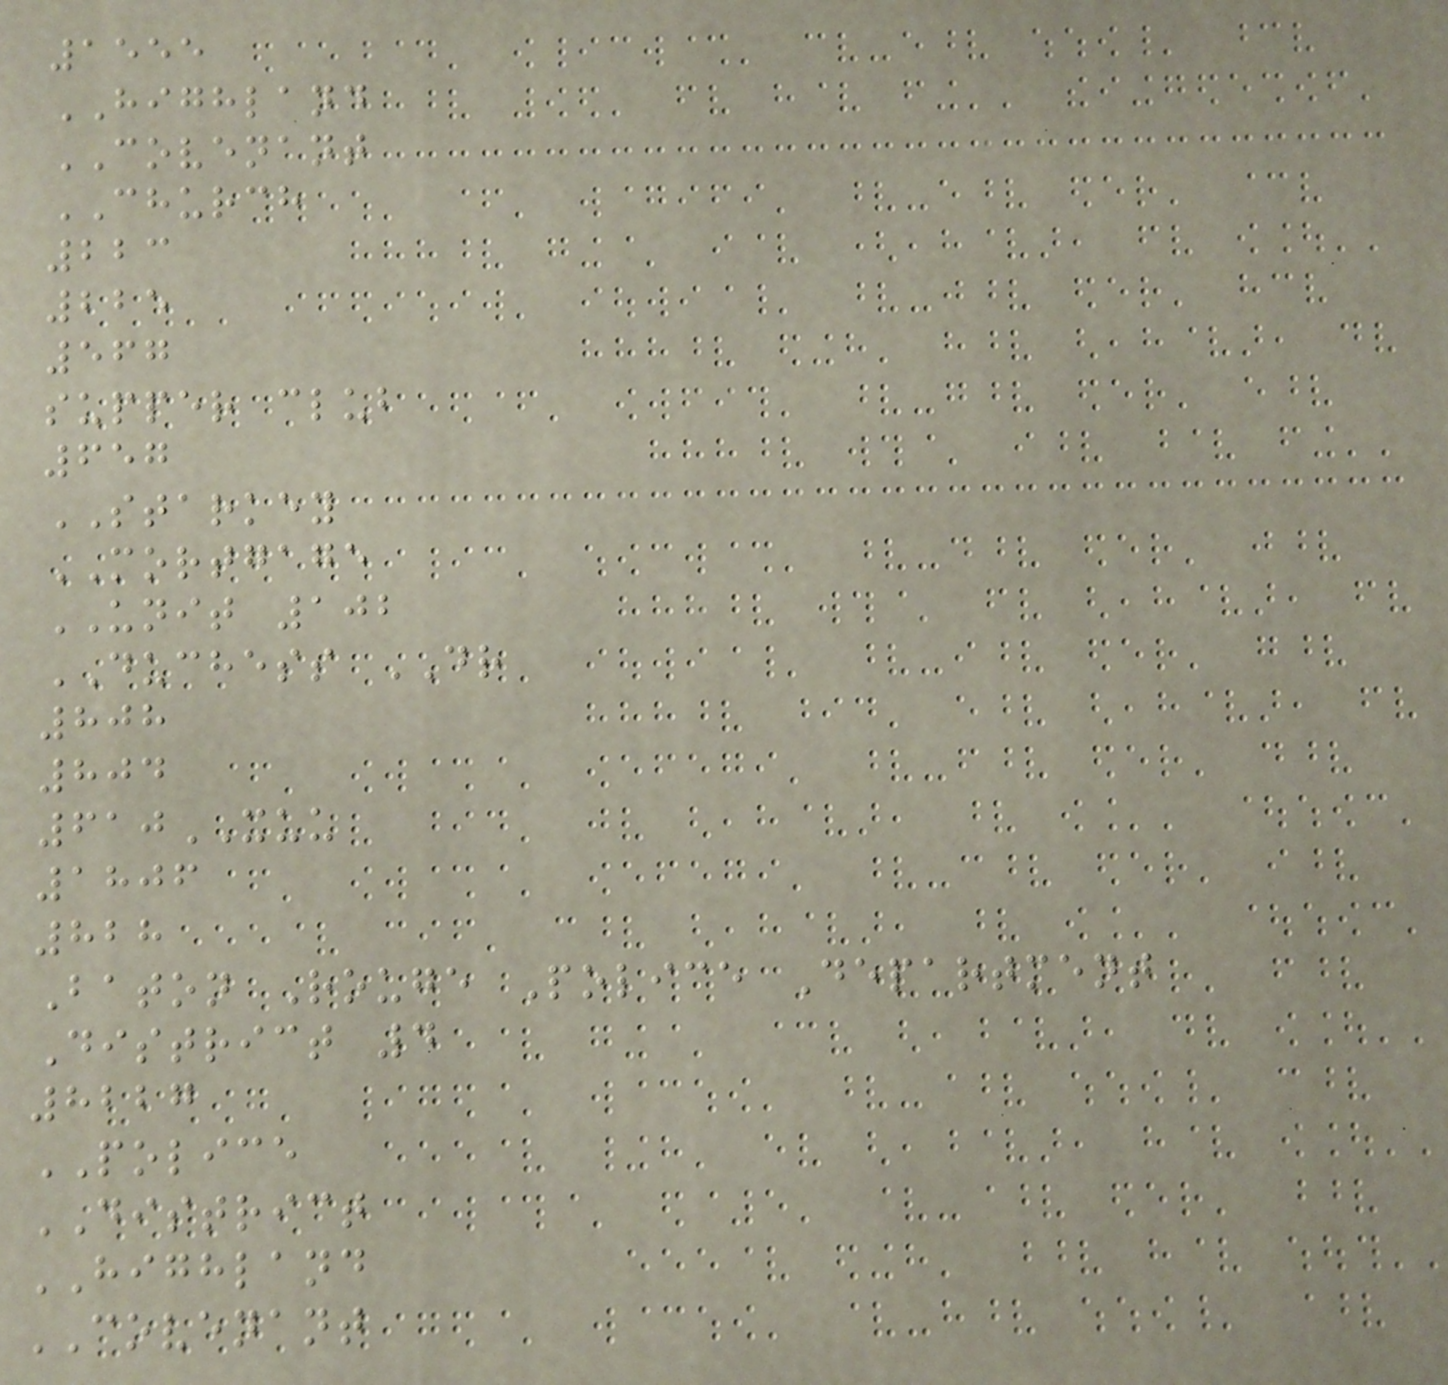1555
HIGHLAND
COVENANT
CHURCH
223
225
567
supper club
657
STARKEY
MORTGAGE
UNIT 102
DUCHESS DR
808
804
610XUU
1806
828
Baton Rouge Police Department
District 4
8227
POLICE
DISTRICT
HIGHLAND
COVENANT
